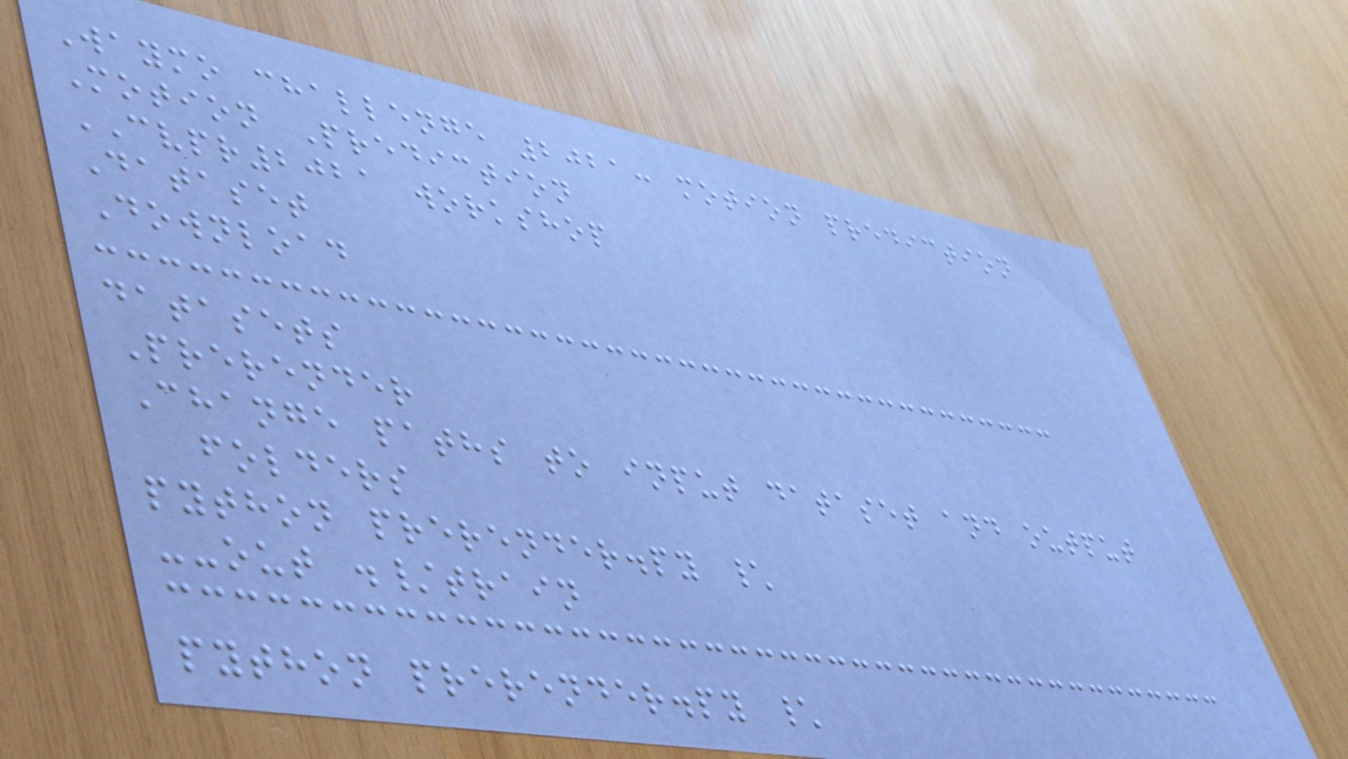Waymo challenge 2021: motion prediction
Motion Prediction
CVPR2021 workshop
Dataset
Download
datasets
Prerender
Change paths to input dataset and output
folders
python prerender.py \
--out ./train
python prerender.py \
